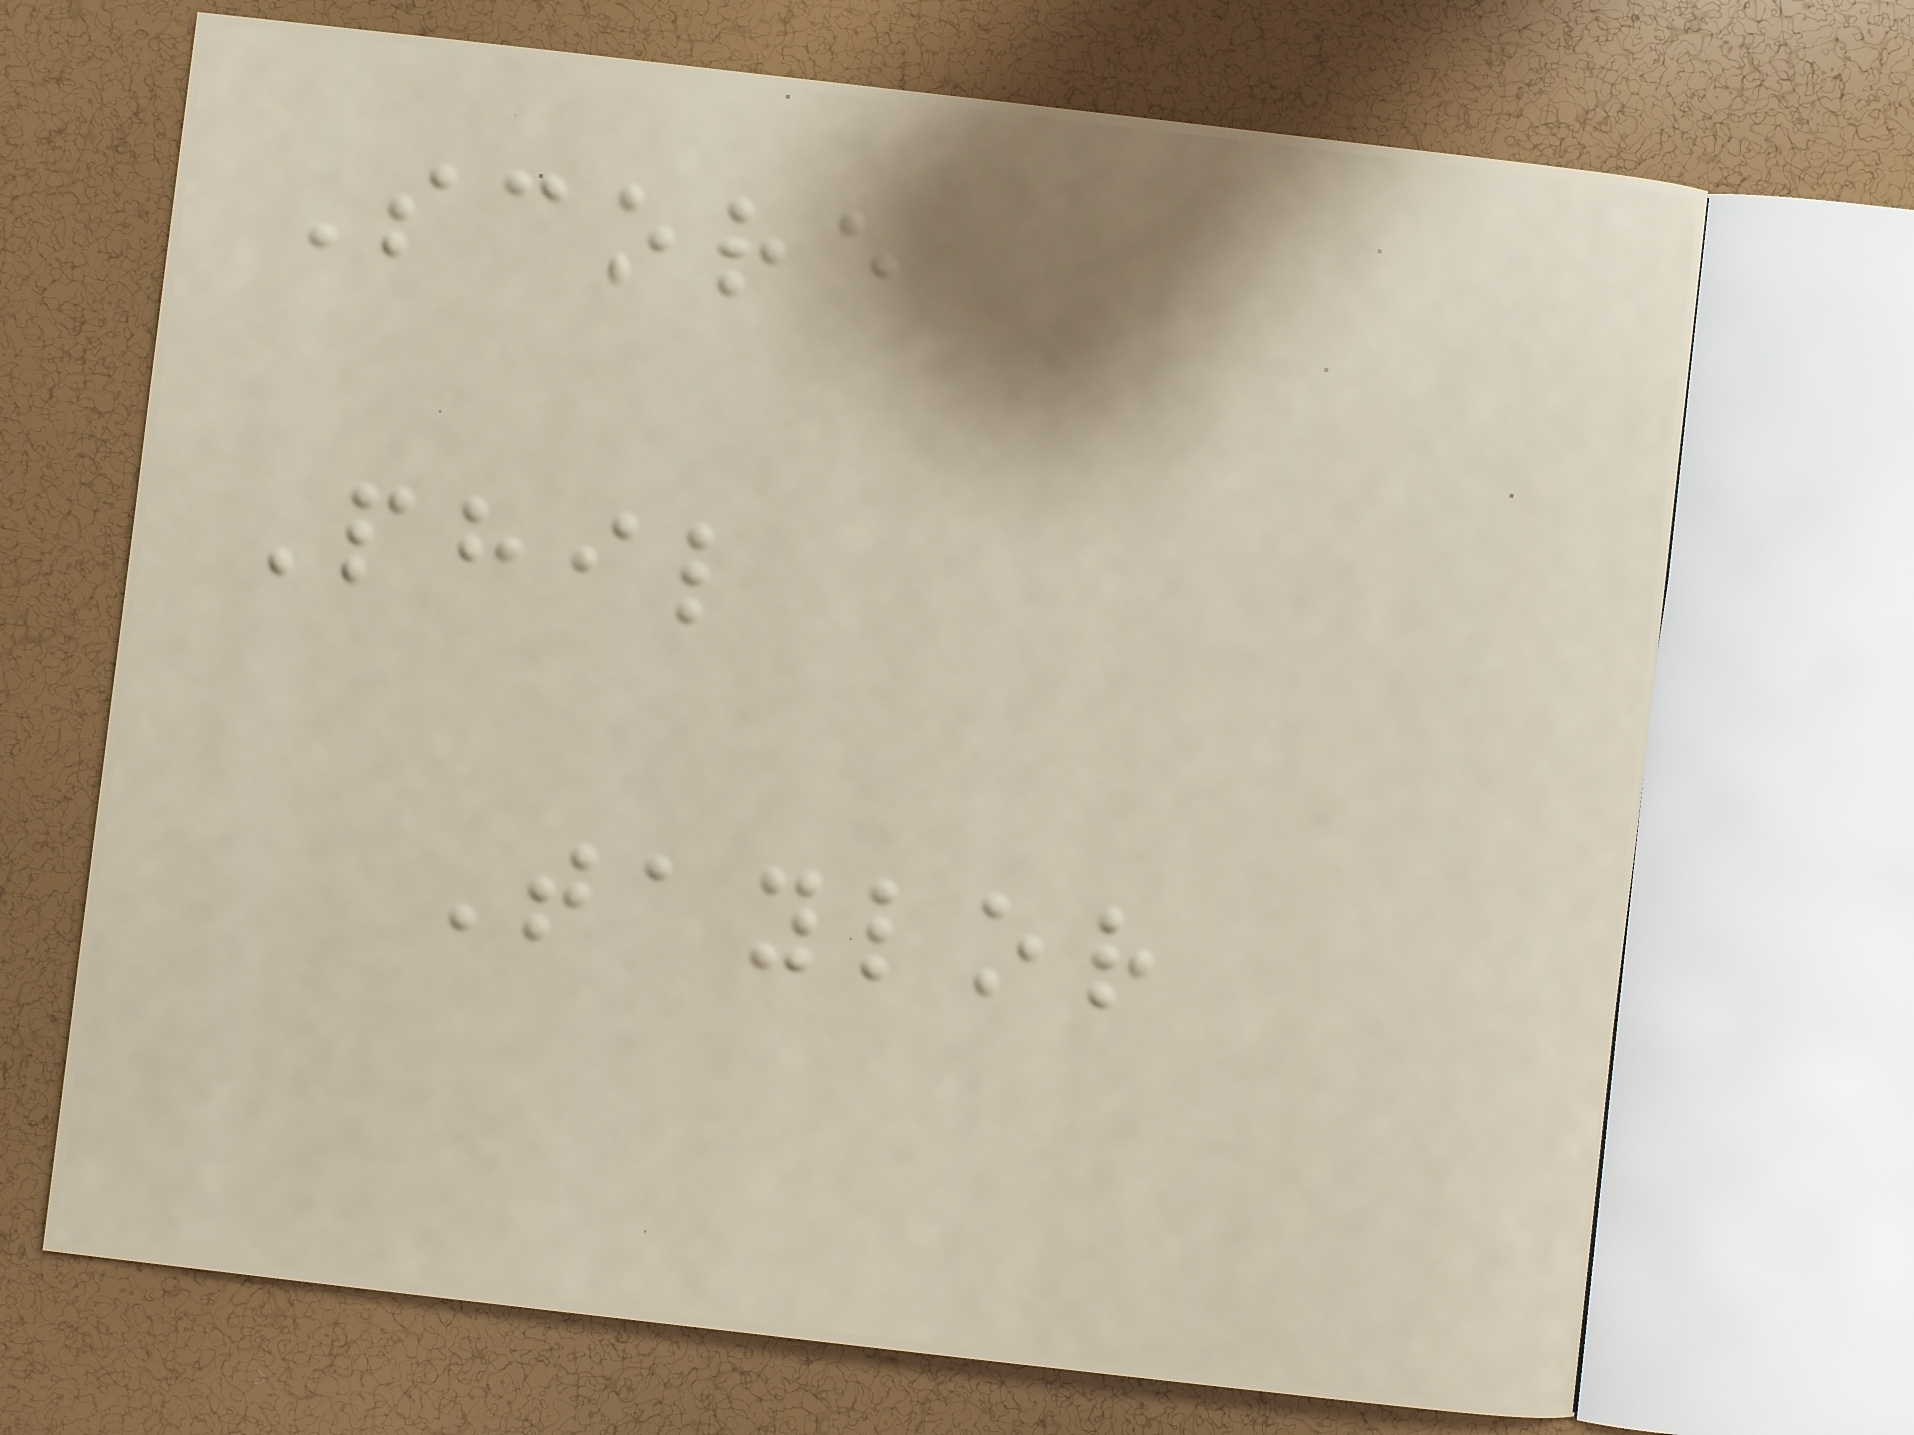Score
Phil
Taylor
